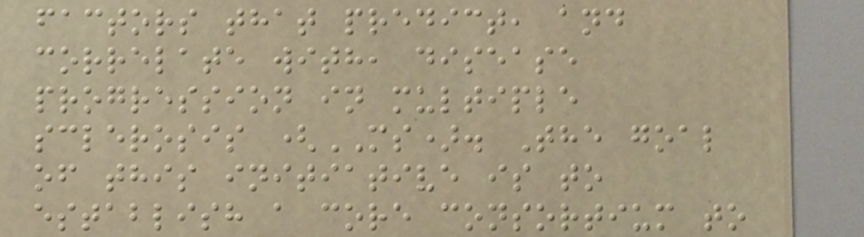factors that predict, and
correlate with, disease
progression in multiple
sclerosis (MS). The goal
of this initiative is to
establish a core consortium to
